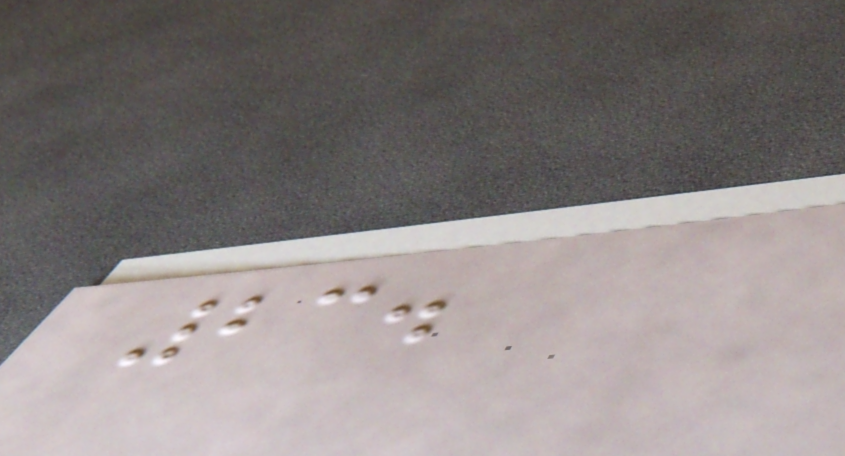23.
